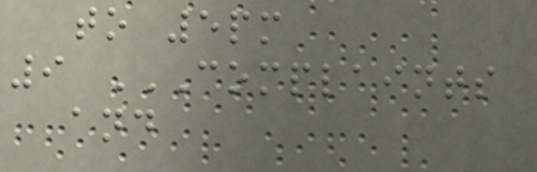to 5pm
9 COMPLAINTS
AND
